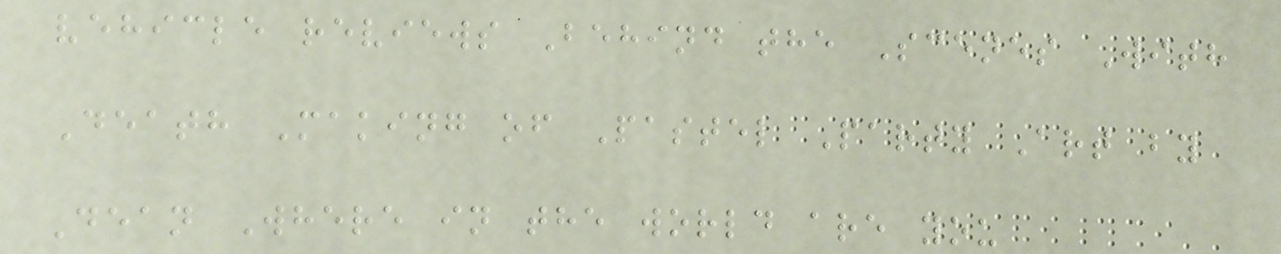vehicle reviews Behind the Scenes With
Death Making of Pastel Party Art by
Dean Where in the world are you
